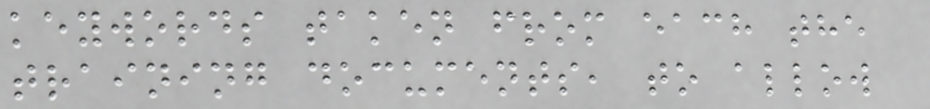keywords taken from each the
training documents, to allow
